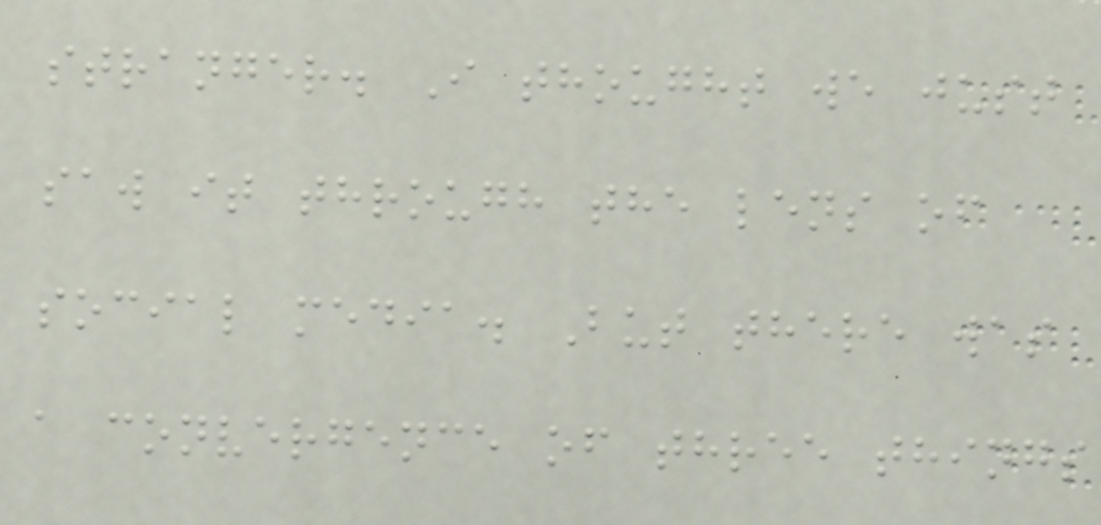stranger. I thought we just
saw it through the lens of
social media. But there was
a convergence of three things
